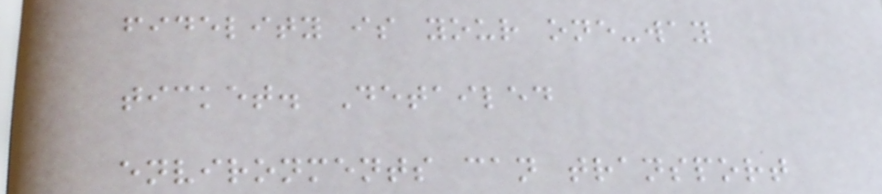fidelity is your one-way
ticket. Detailed
environments can transport
